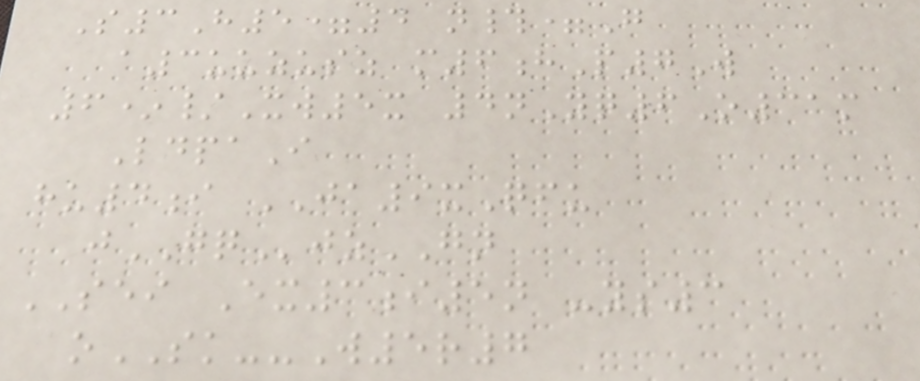S3H5=4 n#=G
a3uuzusz m6hP7W
6*/Xw5x 4nYq6O31m
LdpaI
hu4i JA9xQfu
jGQjzGN
SEI Ex3i5n -ys3
oSK--W5r7
